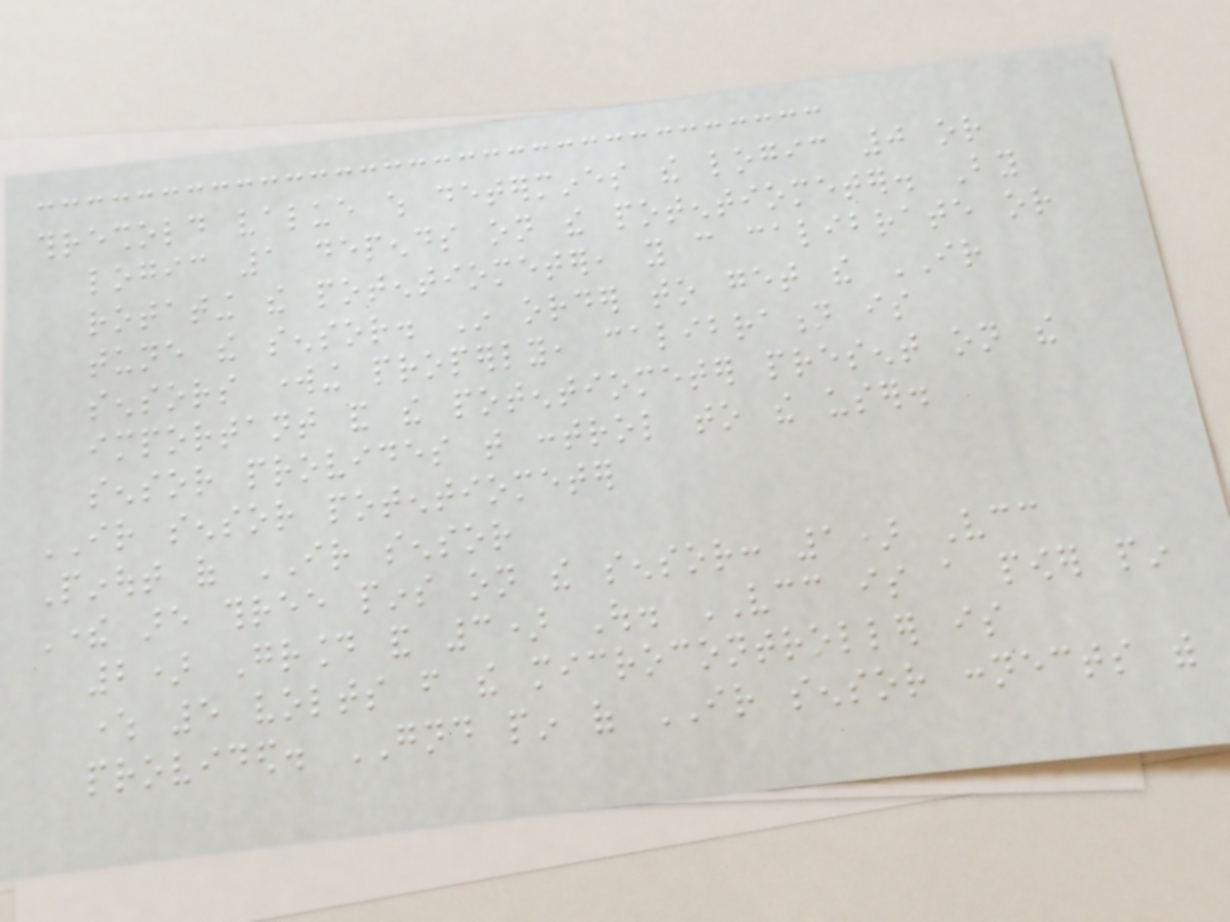threshold value which determines the logic 0 or
logic 1 depends on the potentiometer. By
rotating the potentiometer, you can calibrate or
tune the sensor. In order to get the IR
sensors working properly, calibration is
important and the potentiometer present on the
sensor provides that control to the user.
IR sensor potentiometer
Pinout of IR sensor
There are three pins on the sensor: 1) Vcc
2) Ground and 3) Out. VCC is a power pin
where 5 volts from the microcontroller is
provided. GND pin of IR sensor connects with
